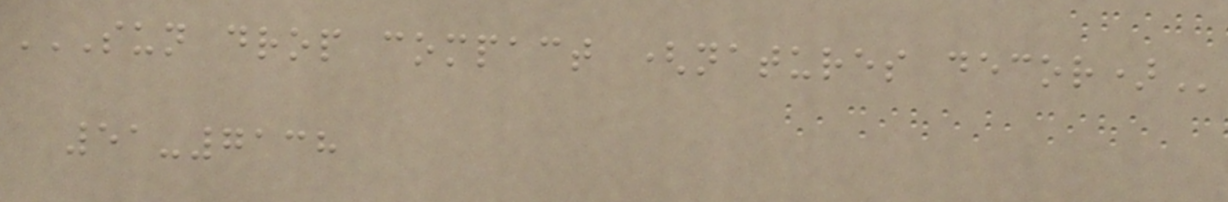SUN DROP COMPACT (NATURES DECOR)
51-7138
